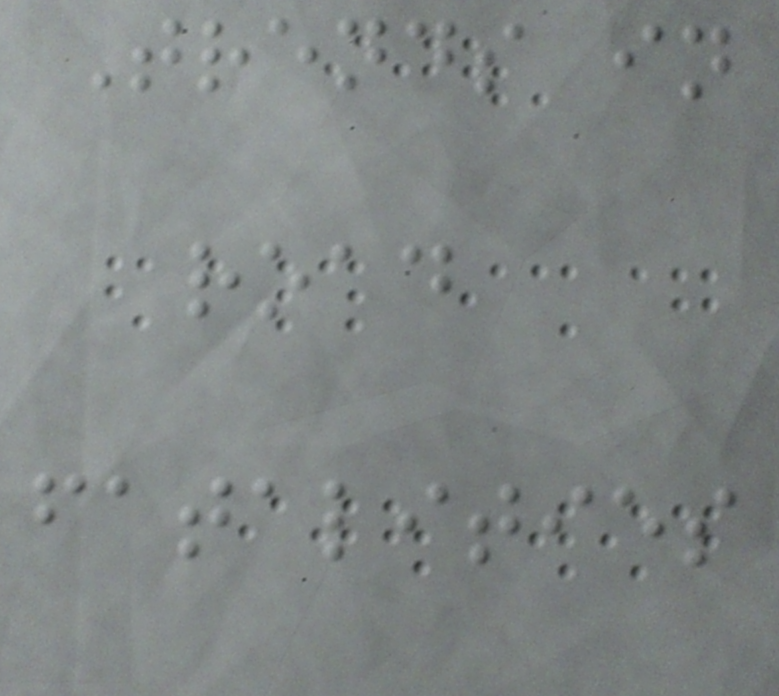Trends in
road
fatalities
